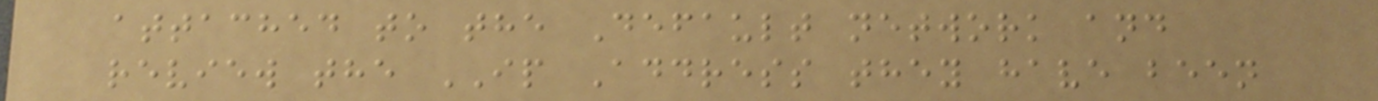attached to the Default network and
review the IP Address they have been
